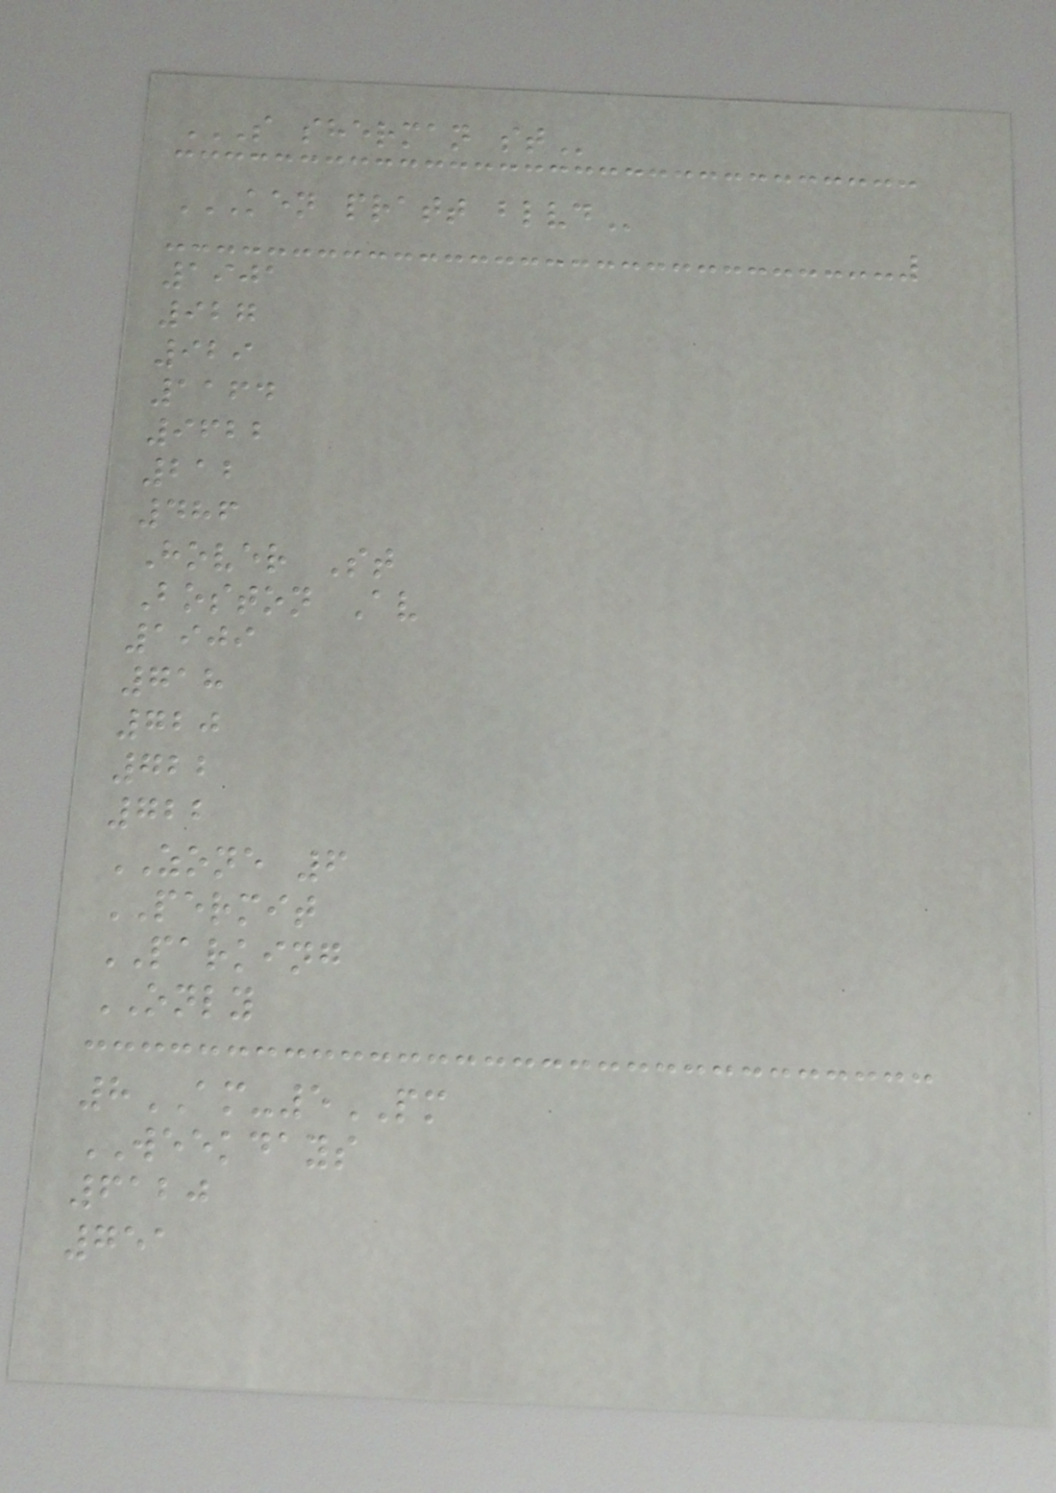S SHERMAN ST
KEN PRATT BLVD
1901
927
929
1164
9622
212
486
Hover St
Boston Av
1909
718
720
722
722
ZONE 6
PERMIT
PARKING
ONLY
8AM-5PM
WEEKDAYS
6120
751
